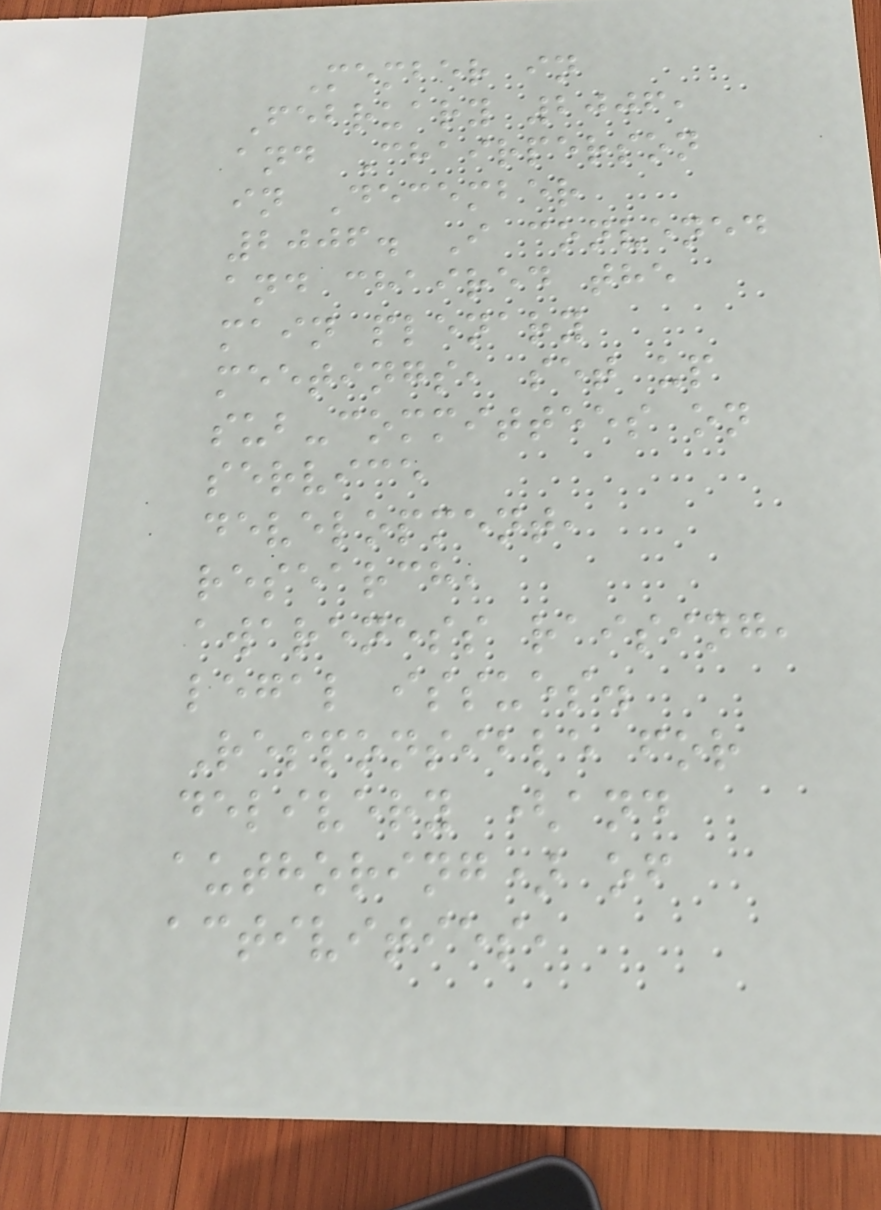Member in
February 2006,
and Chairperson
in December
2006. I convened
and chaired the
main plenary
meetings, set up
sub-committees on
service
development,
research,
awareness raising,
legal issues.
Responsible for
delivery (and
authoring) of
activities,
